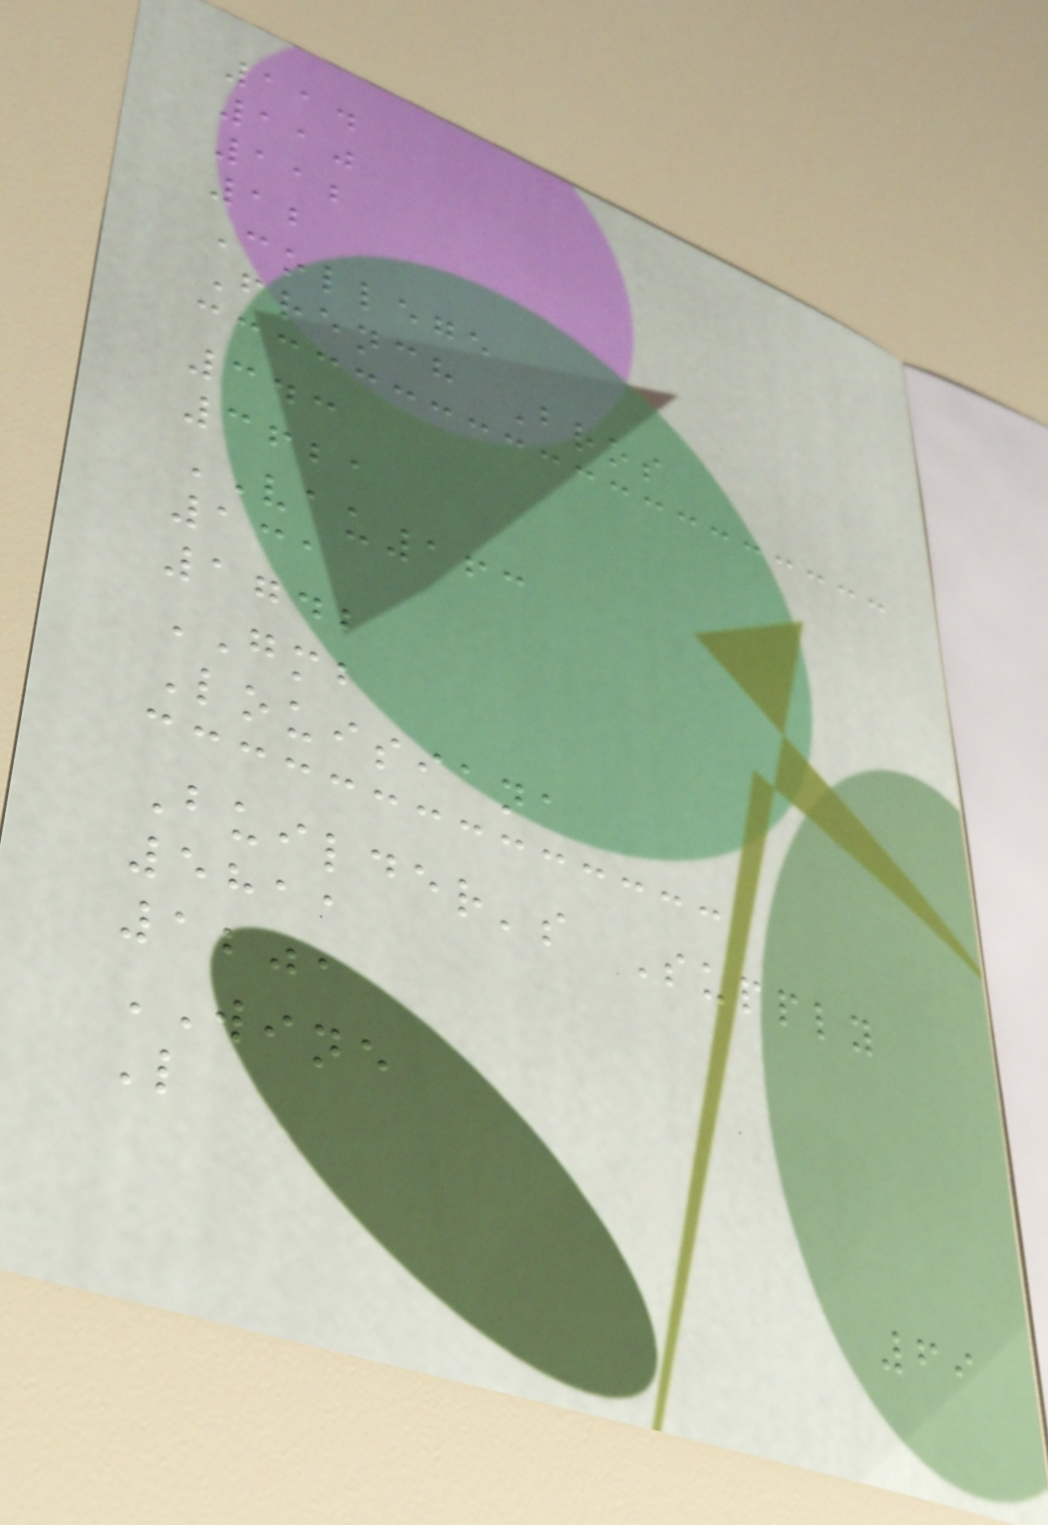114
110
112
12
College
French Bros
343
3621
VAU163
131
1742
GMB
Louisiana
Builder's Supply
5811
1201
WINE
L
69
